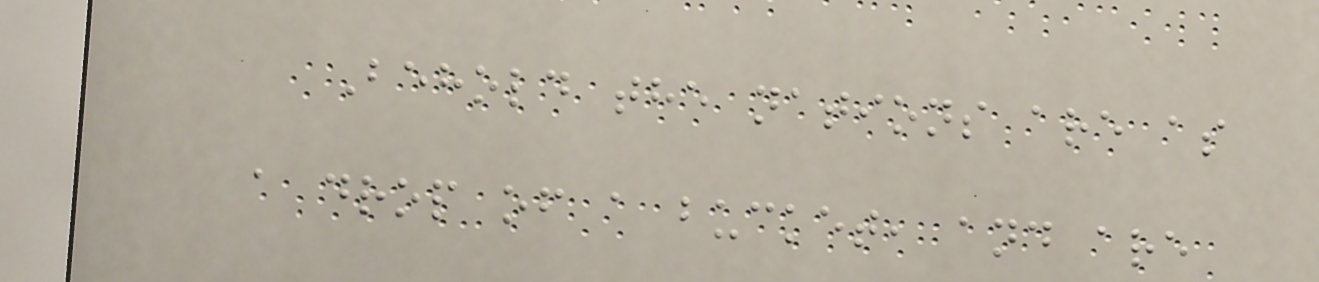Behold the nations are as
a drop of a bucket, and are
